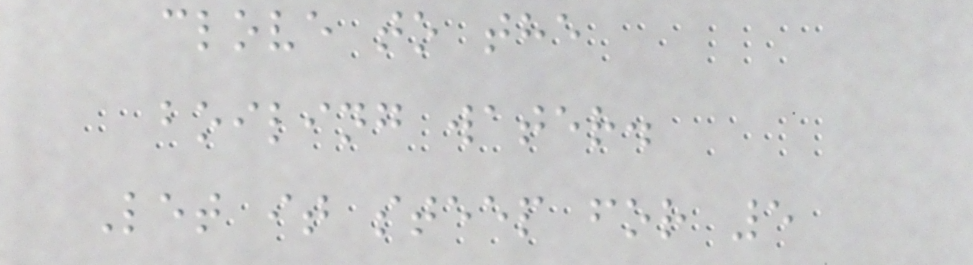clove to the
boiling water.
Let it steep for 5
